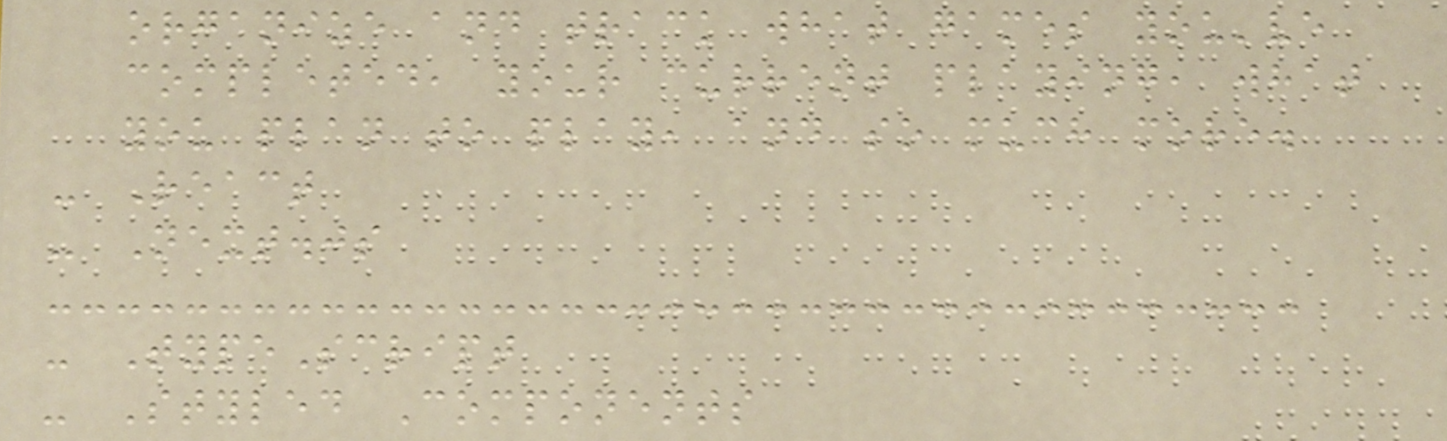organize and track what games you've
completed, your current playing, what
you plan to play, and so much more.
- React
- Next.js
- TypeScript
- Styled Components
